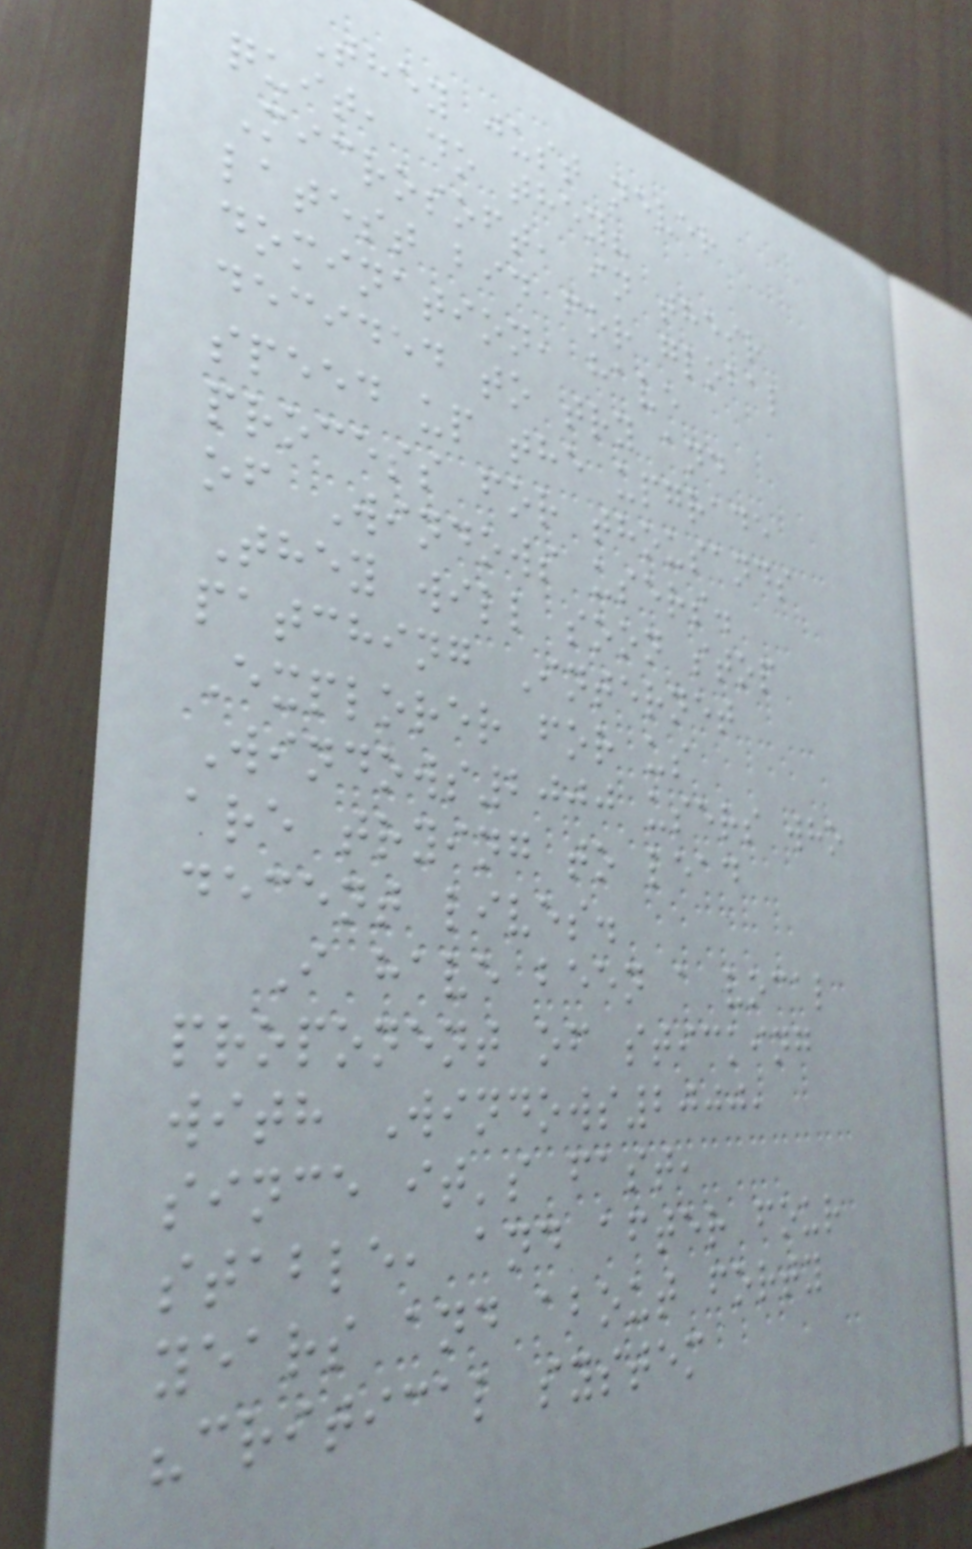They just never
quit, do they?
Microsoft, in their
latest bid for global
domination, have
decided to try and
speed up the upgrade
process for thousands
of Windows users.
They will soon stop
patching Internet
Explorer for us
Windows2000 users who
are trying to lead
decent lives.
I have been a vocal
proponent of sticking
with Windows2000,
since it's fast,
stable, and after four
years and about forty
"critical system
